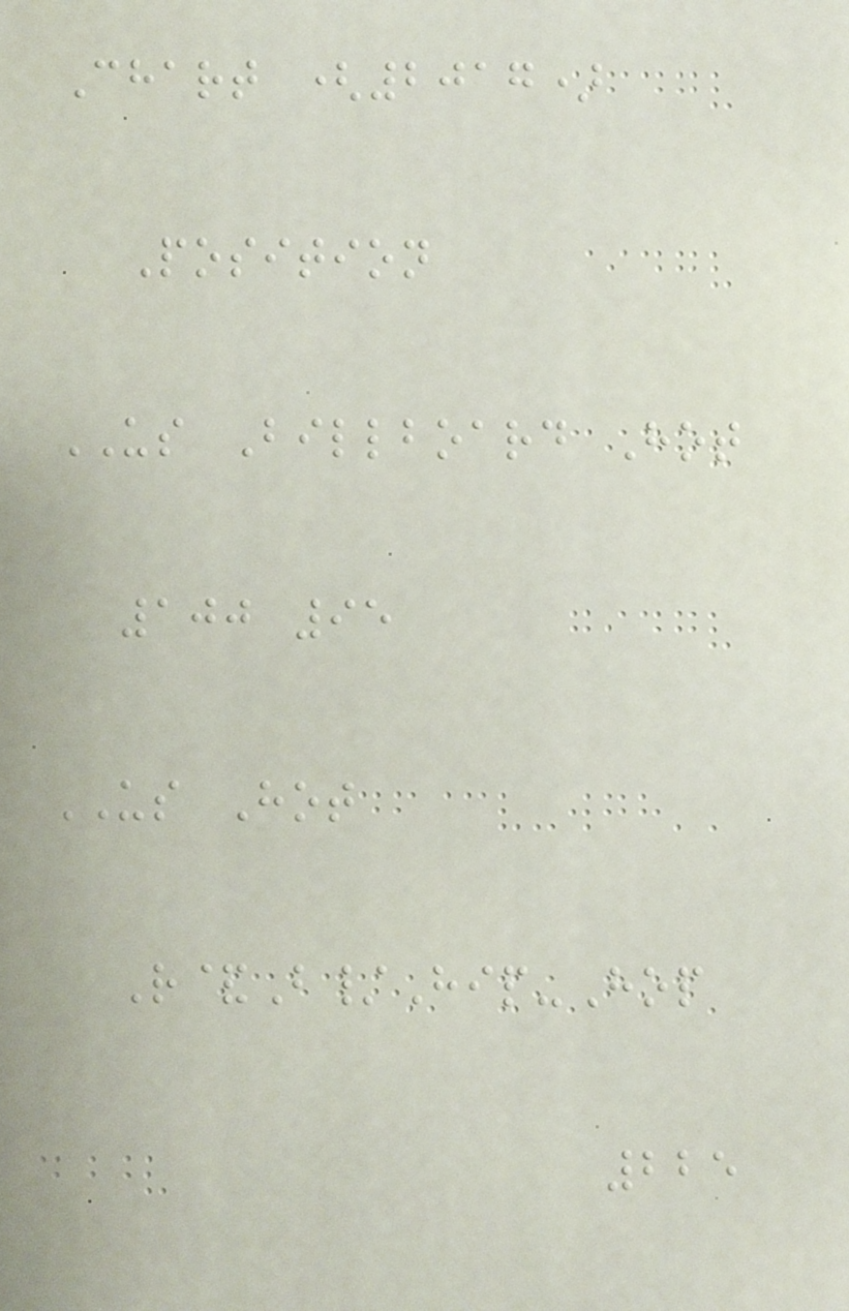Chart (2017)
Position
US Billboard Hot
100 95
US Hot
R&B/Hip-Hop
225
